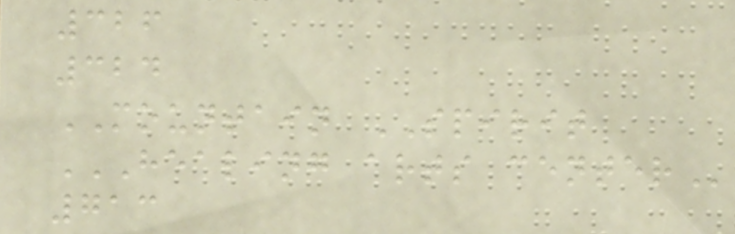326
324
MOUNTAIN SPIRIT
HEALING ARTS CENTER
713
